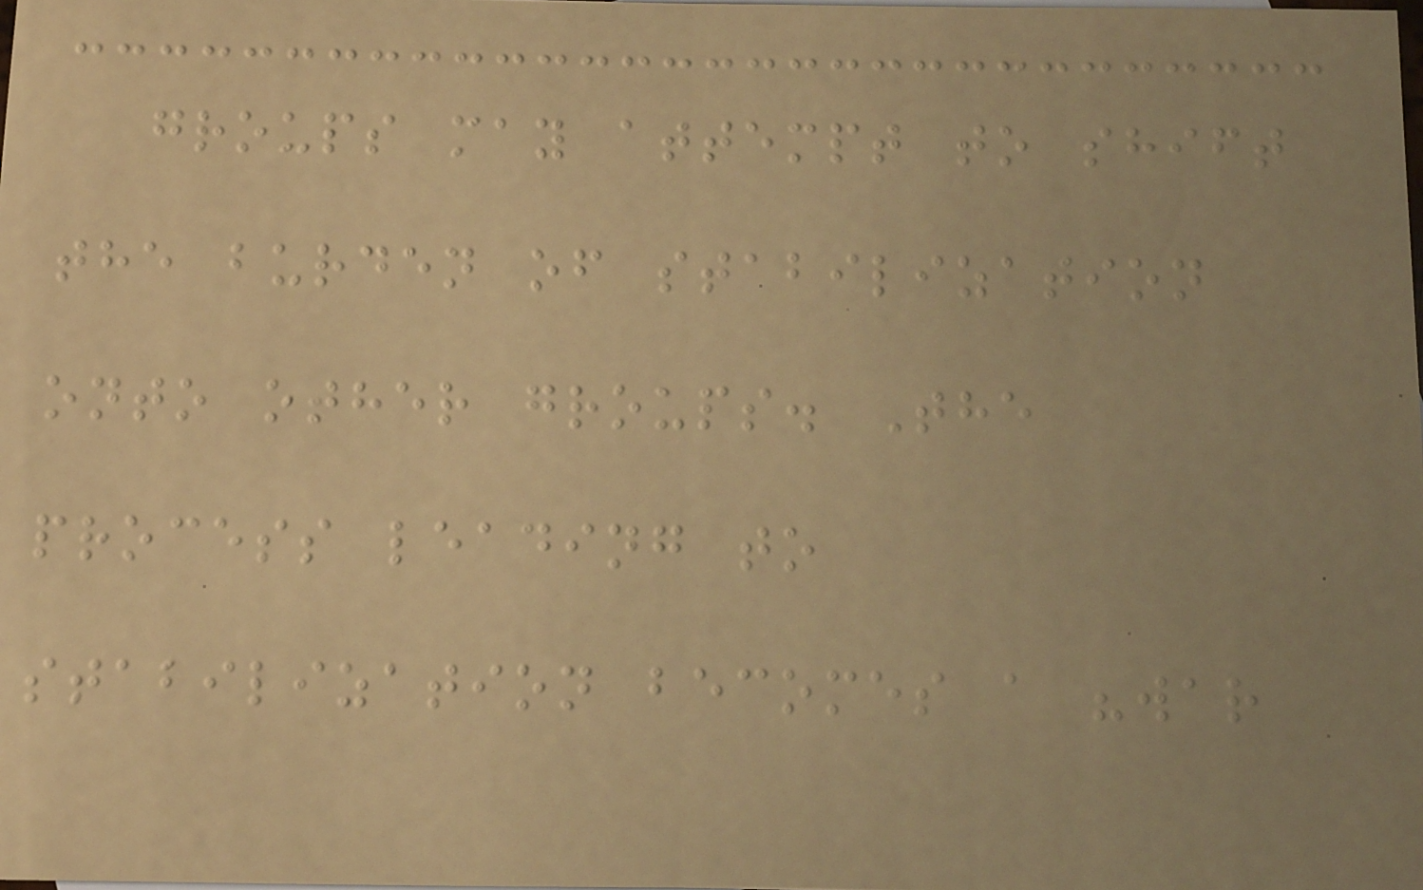groups may attempt to shift
the burden of stabilization
onto other groups. The
process leading to
stabilization becomes a "war
